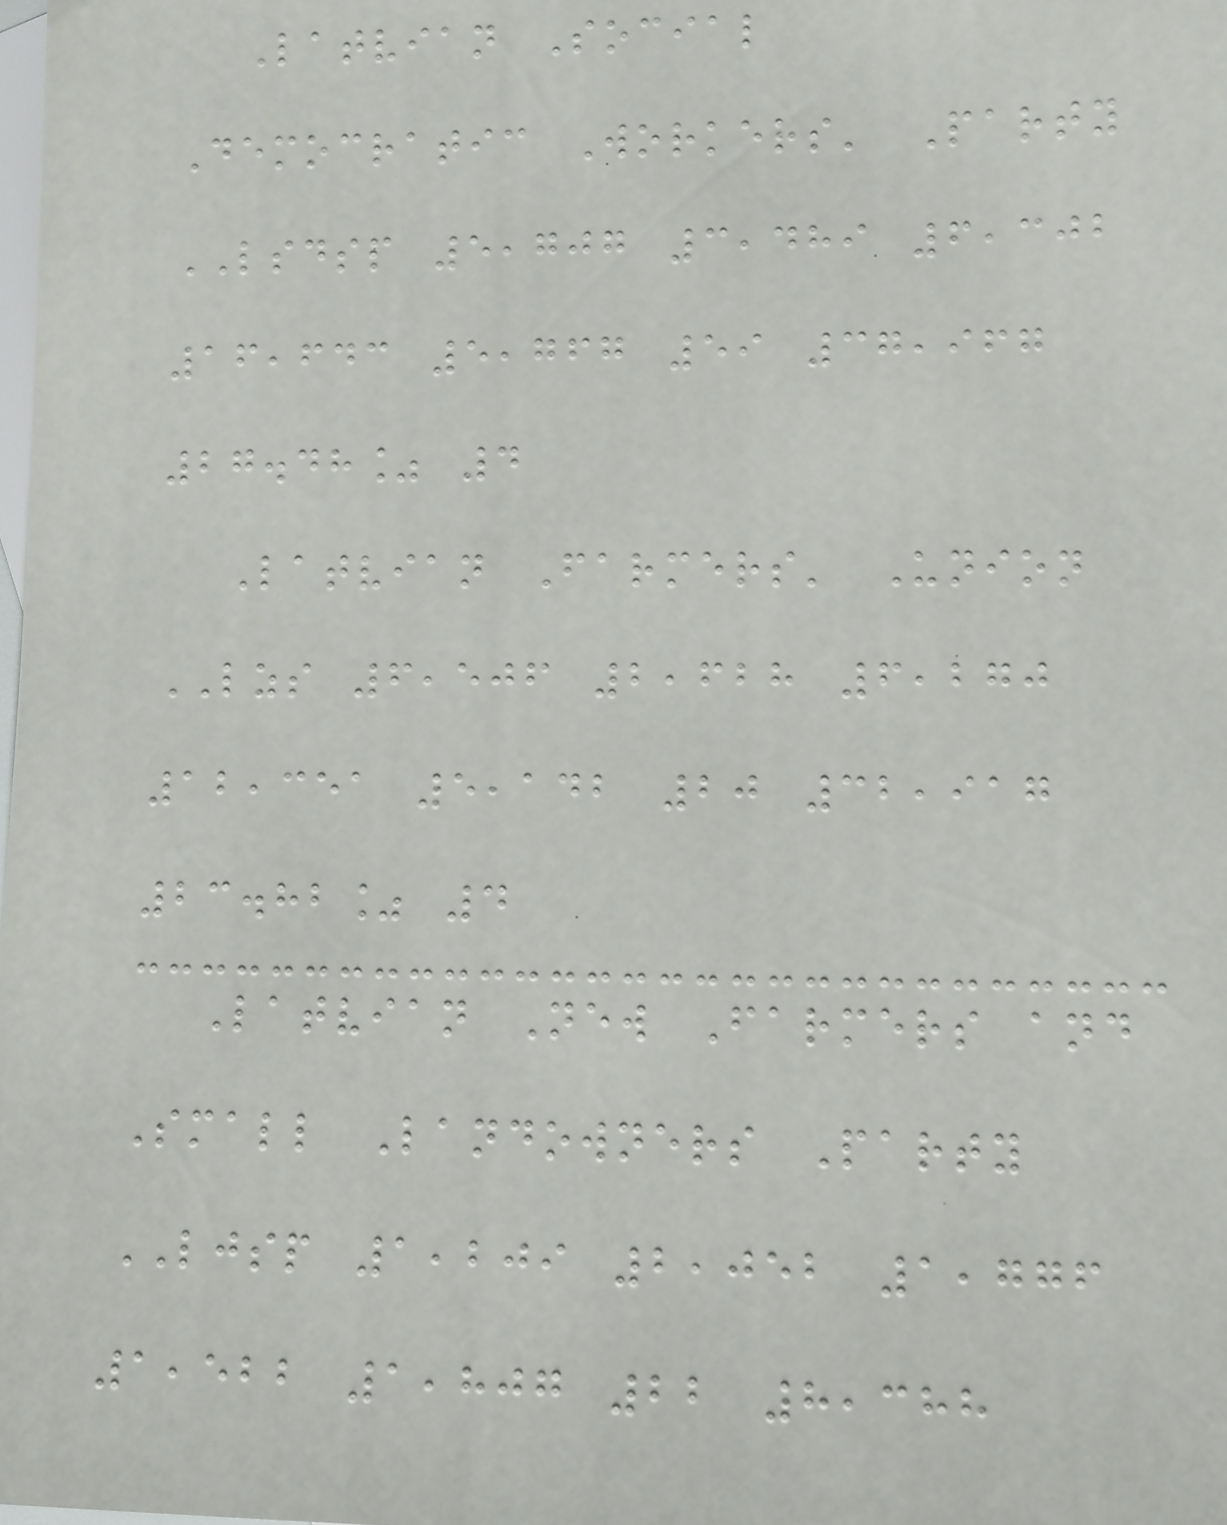Latvian Social
Democratic Workers' Party
LSDSP 5,707 3,489 6,302
16,643 5,767 59 37,967
27.48% 4
Latvian Farmers' Union
LZS 6,506 2,628 6,270
12,351 5,142 20 32,917
23.82% 4
Latvian New Farmers and
Small Landowners Party
LJSP 1,209 2,052 1,776
1,522 1,807 22 8,388
